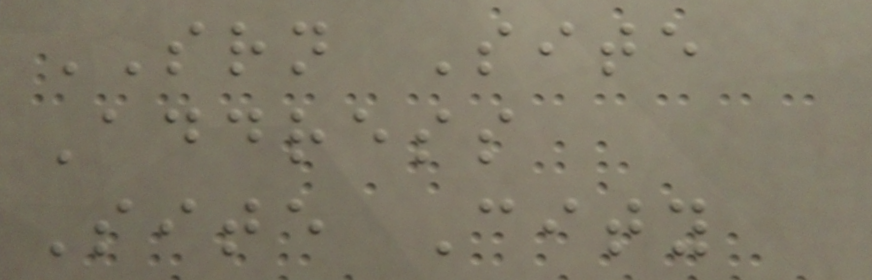SRN Site
Address
Site City
